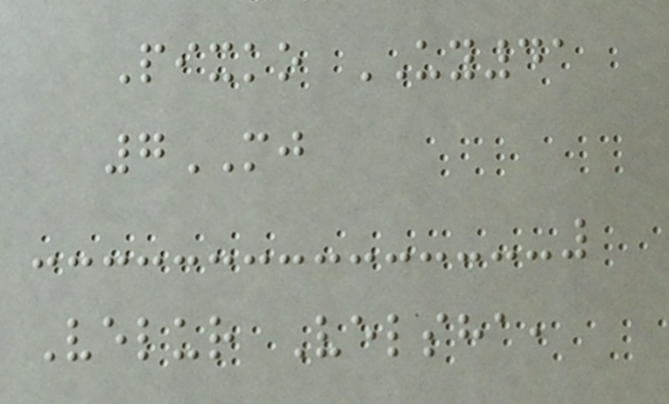Pixko UY41
7MJ
Velur Velsha,
